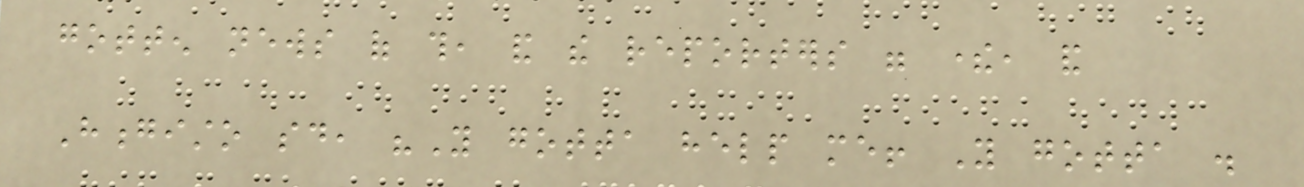gotten news of this, and the reporters were there, and
Hongisto said, "You gotta help me! You gotta .
